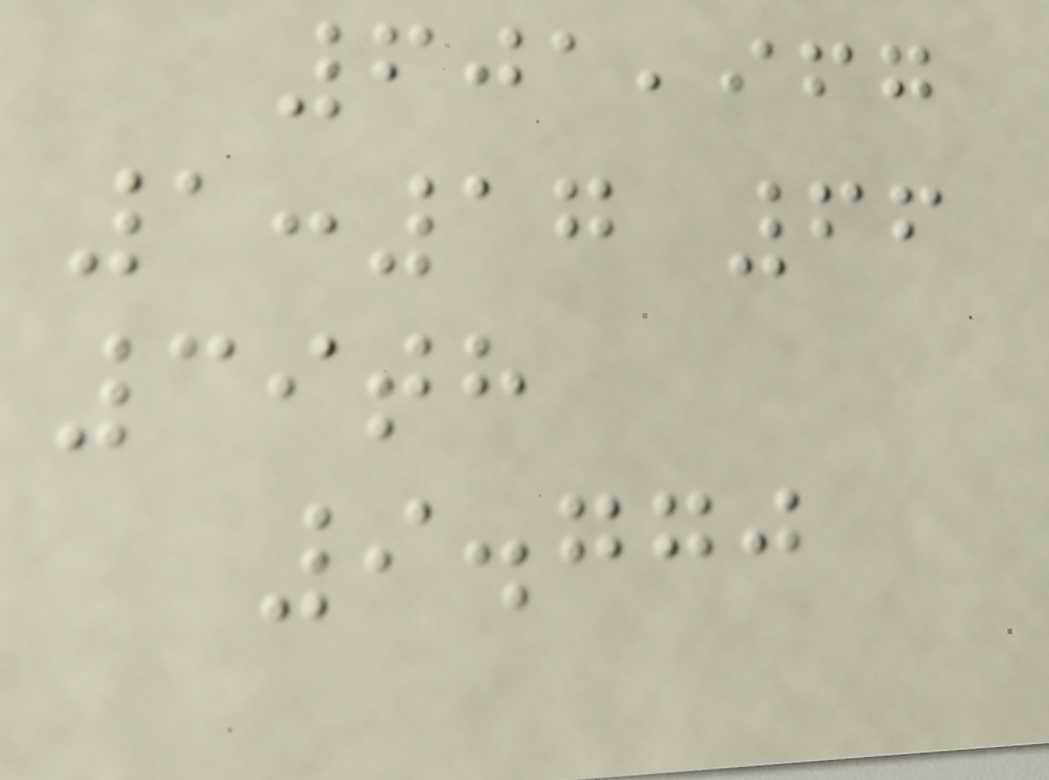601,967
1:17 66
39th
9.770
